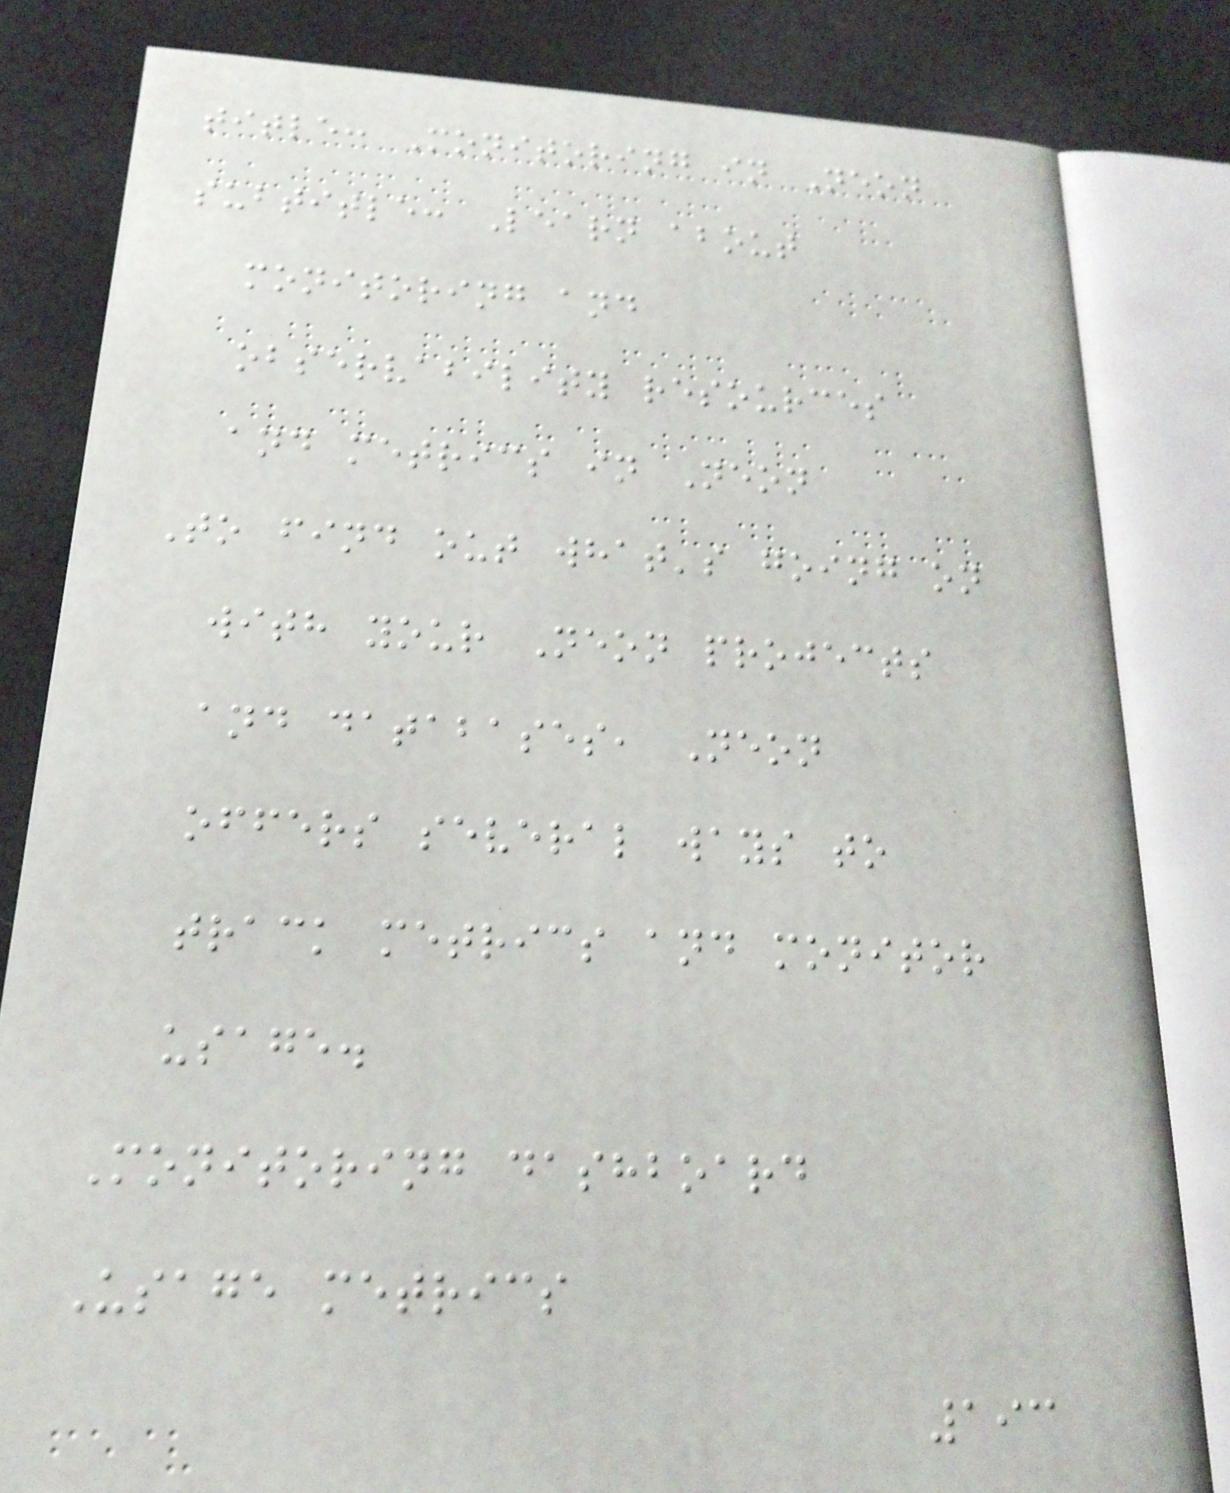title: Monitoring in Neon
subtitle: Learn about
monitoring and
observability resources
and metrics in Neon
To find out what's going on
with your Neon projects
and databases, Neon
offers several ways to
track metrics and monitor
usage.
Monitoring dashboard
Usage metrics
193
